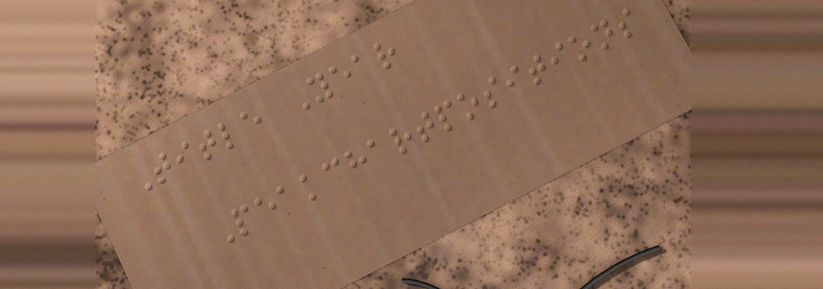Title Year
Peakchartpositions
